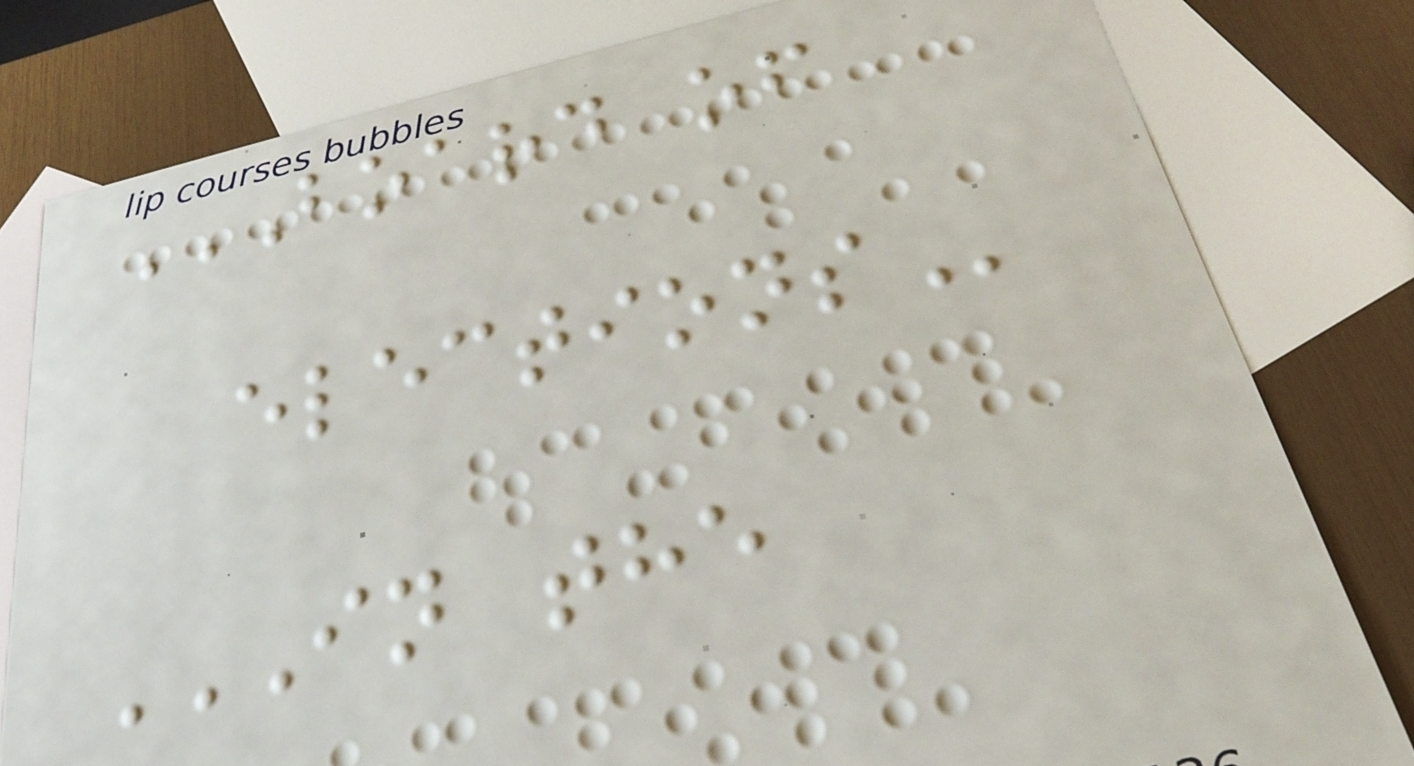BOARD OF
ELECTIONS
IN THE
